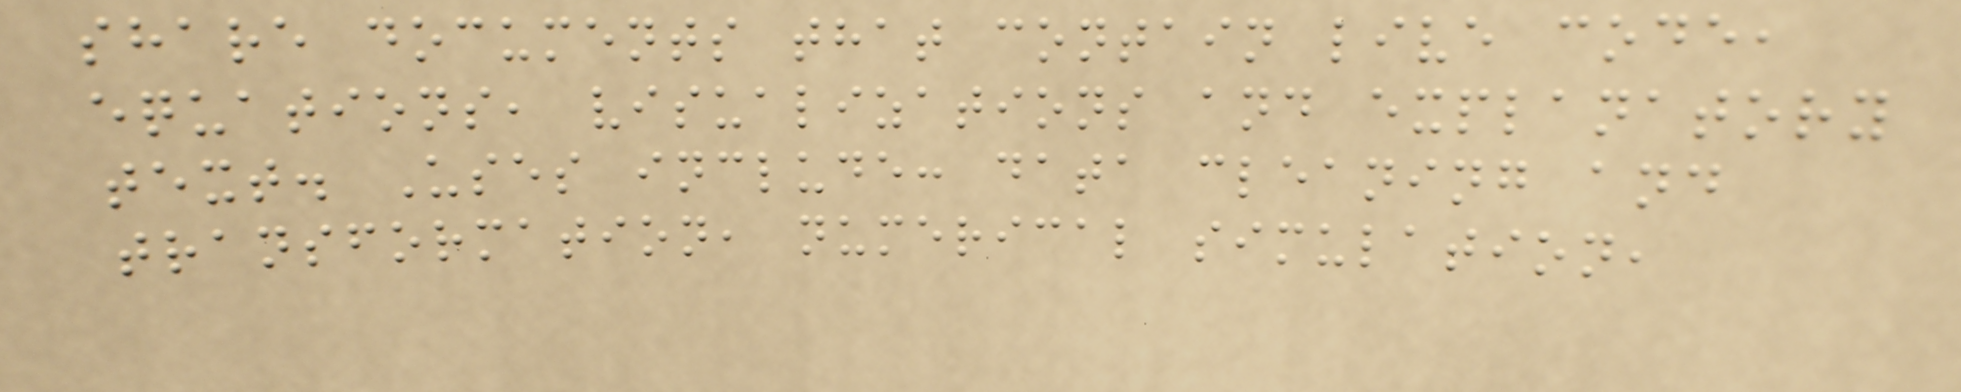share documents that contain live code,
equations, visualizations and explanatory
text. Uses include: data cleaning and
transformation, numerical simulation,
